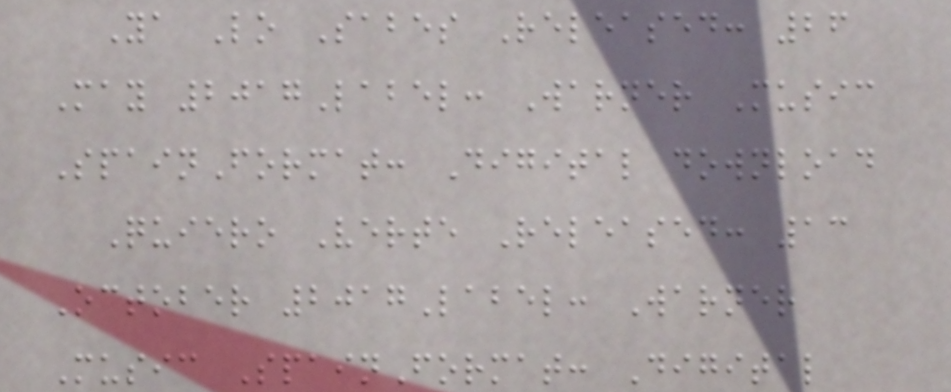Ya Lo Sabes Released: 26
May 2017Label: Warner Music
SpainFormat: Digital download
Quiero Verte Released: 13
October 2017Label: Warner
Music SpainFormat: Digital
